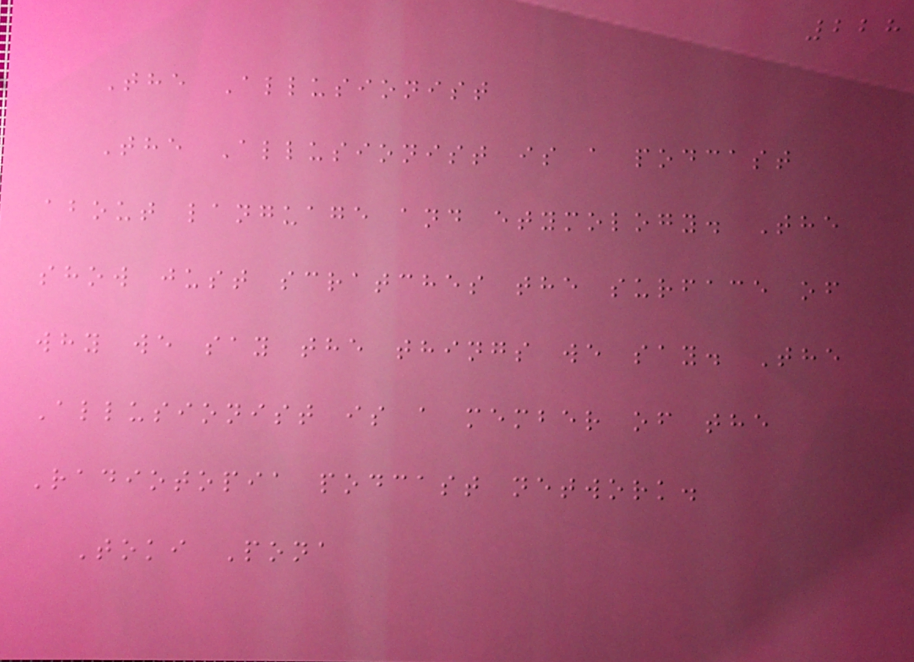228
The Allusionist
The Allusionist is a podcast
about language and etymology. The
show just scratches the surface of
why we say the things we say. The
Allusionist is a member of the
Radiotopia podcast network.
Toki Pona
